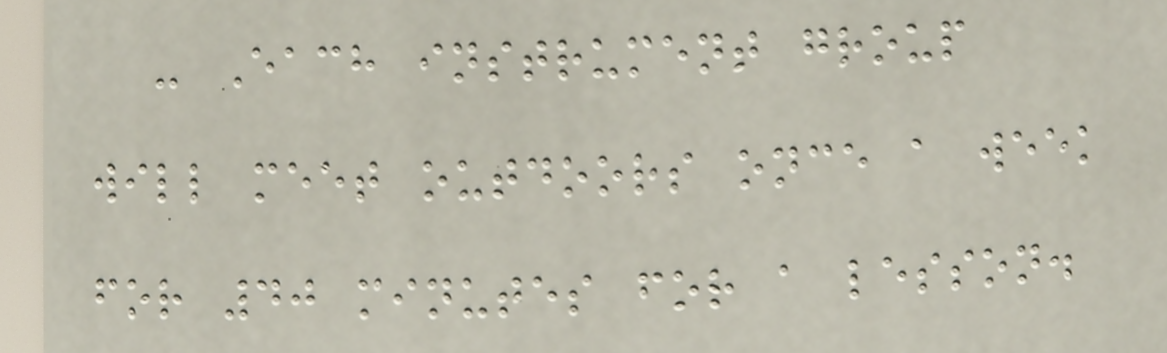- Each instrument group
will meet outdoors once a week
for 40 minutes for a lesson.
